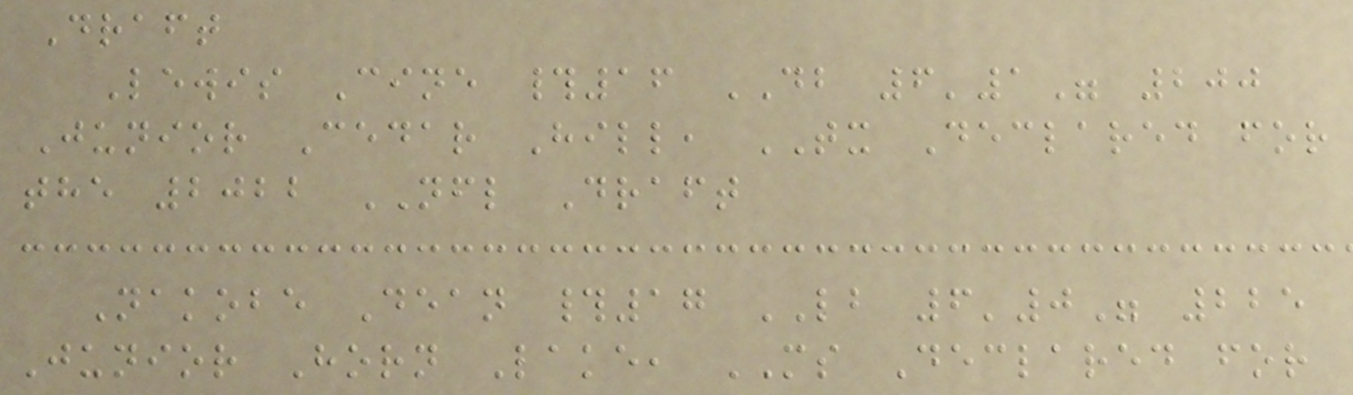Draft
Lewis Cine #16 DB 6'1" 200
Junior Cedar Hill, TX Declared for
the 2022 NFL Draft
Nakobe Dean #17 LB 6'0" 225
Junior Horn Lake, MS Declared for
